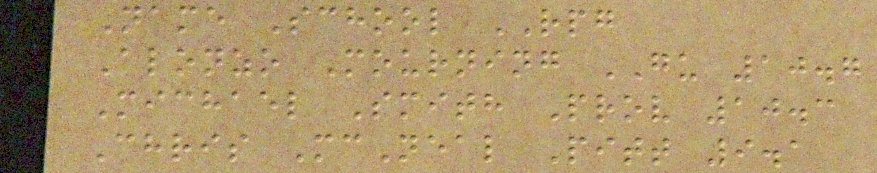Name School RPG
Alonzo Mourning GU 10.7
Michael Smith Prov 10.3
Chris McNeal Pitt 9.1
